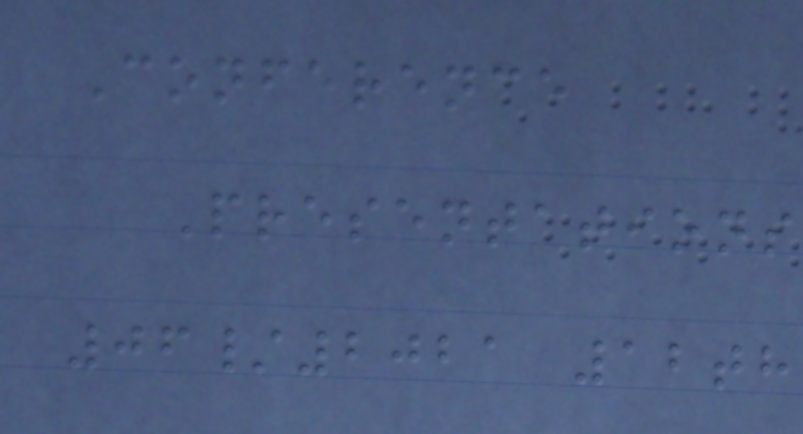Conference
Presentations
06/2021 12th
